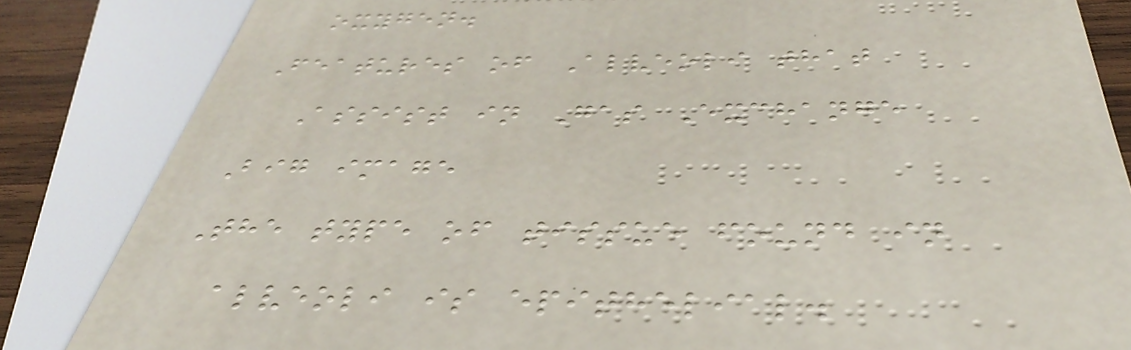oxygen.
Features of Alveoli that
Assist in Gas Exchange
Big image
The type of tissue found in
alveoli is epithelial.
